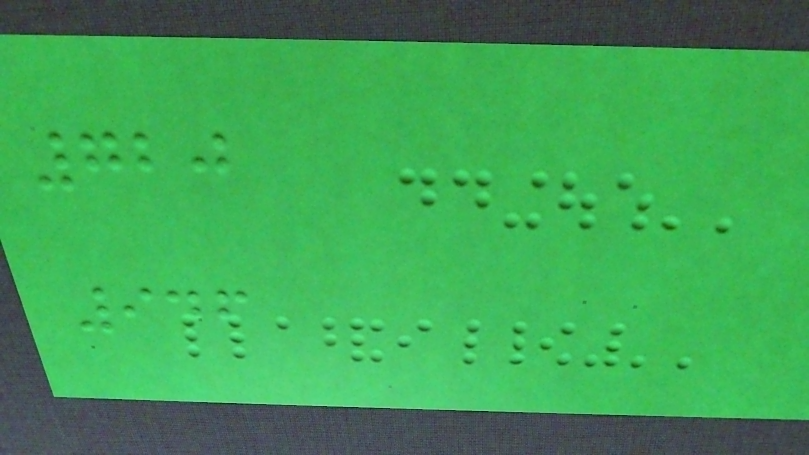720
946
